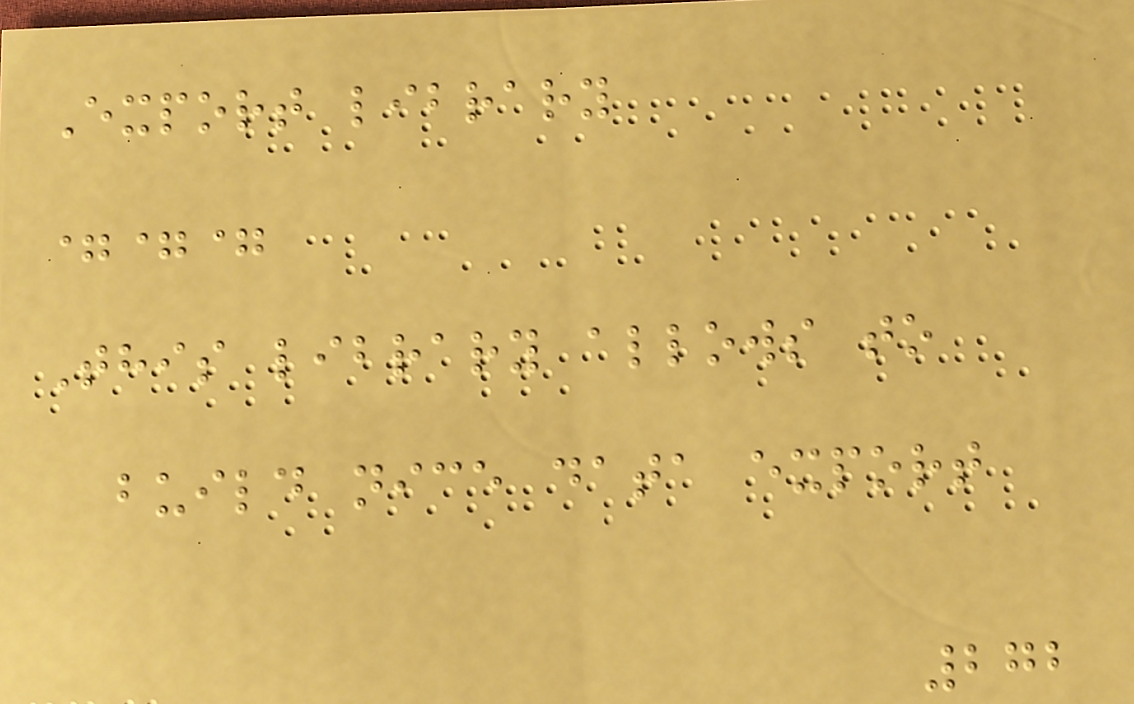Export library
===
This library allows to
build nice data export
272
